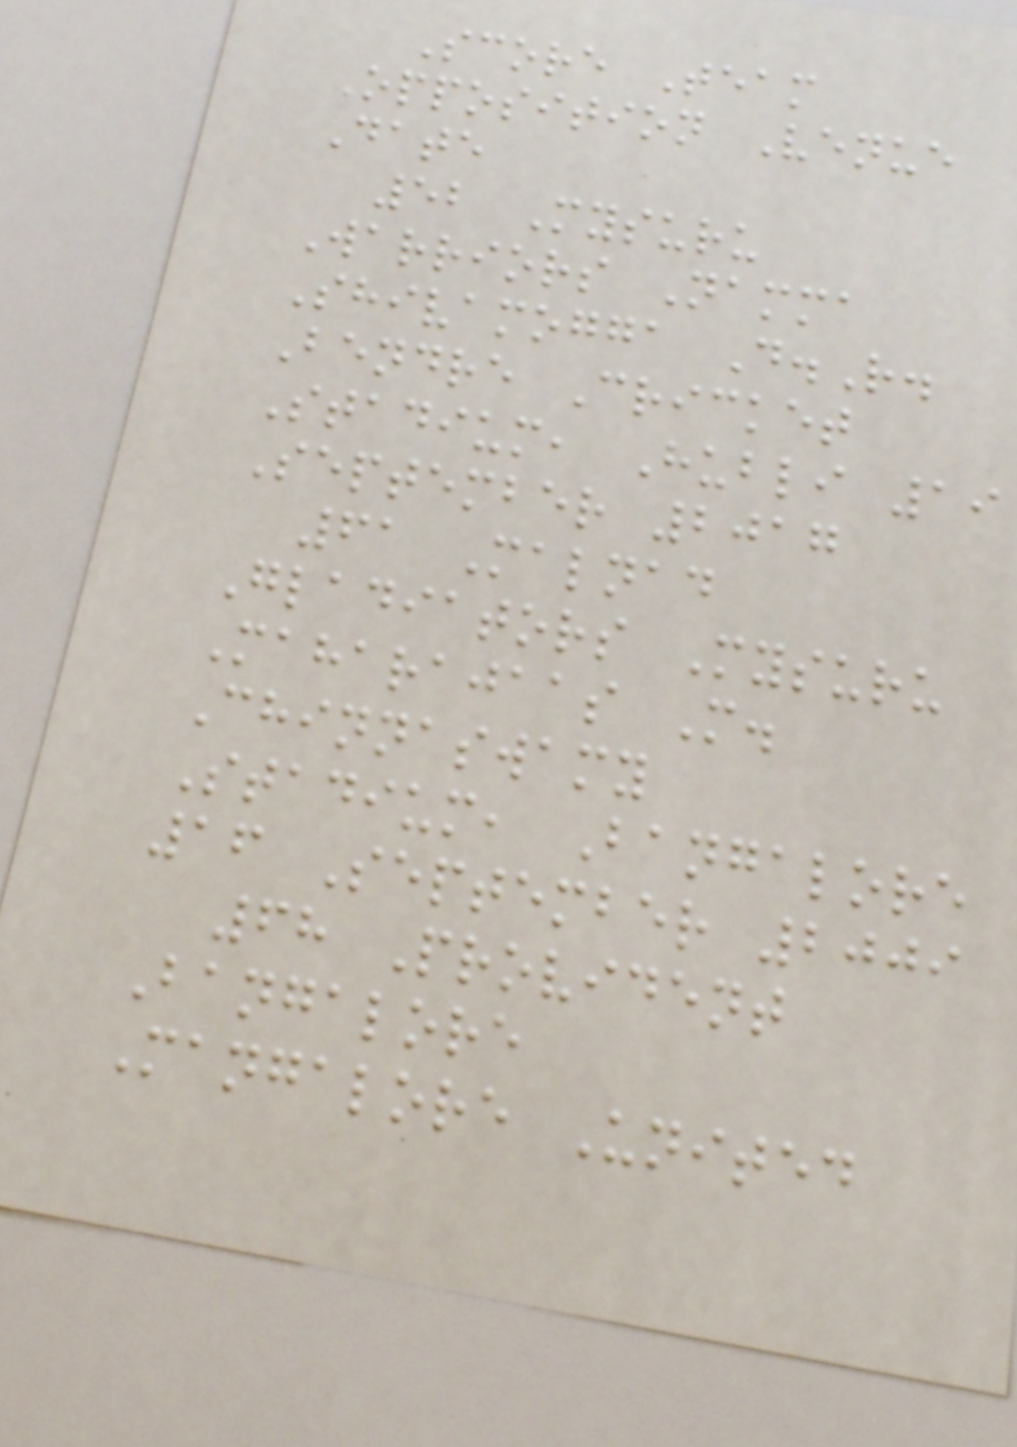Score Team
Opposition Venue
Date
52 Mysuru
Warriors Namma
Shivamogga D.R.
Bendre Cricket
Stadium, Hubli 19
September 2017
61 Malnad
Gladiators Mysuru
Maharajaas M.
Chinnaswamy
Stadium, Bangalore
16 September 2009
68 Provident
Bangalore
Mangalore United
